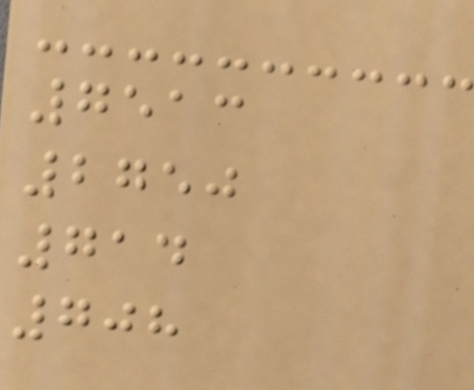7513
2750
714
708
